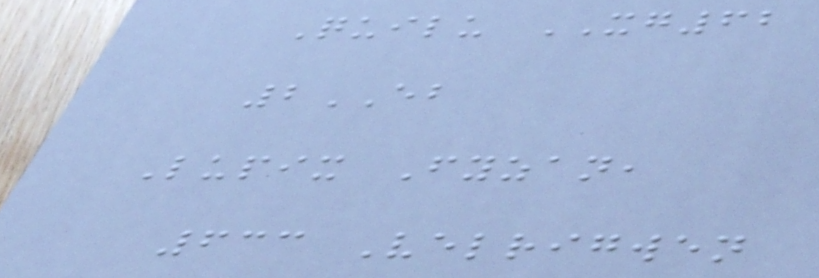Quilu XG62
2EB
Lupix Fyzan,
633 Velrigwen
